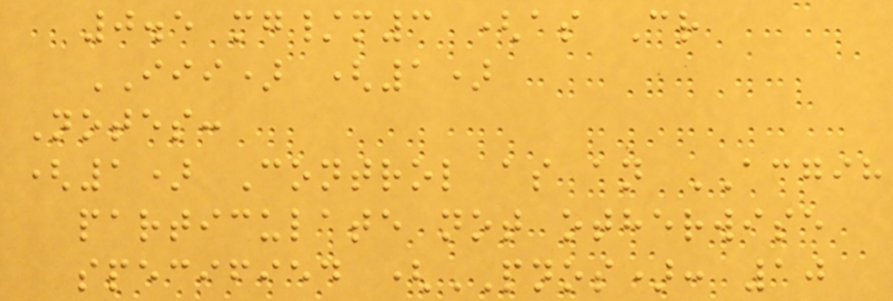0.5 mg/m3 (as Cr
III) (1)
Notes:
(1) Control as an ACGIH
particulate not otherwise
specified (PNOS): 10
